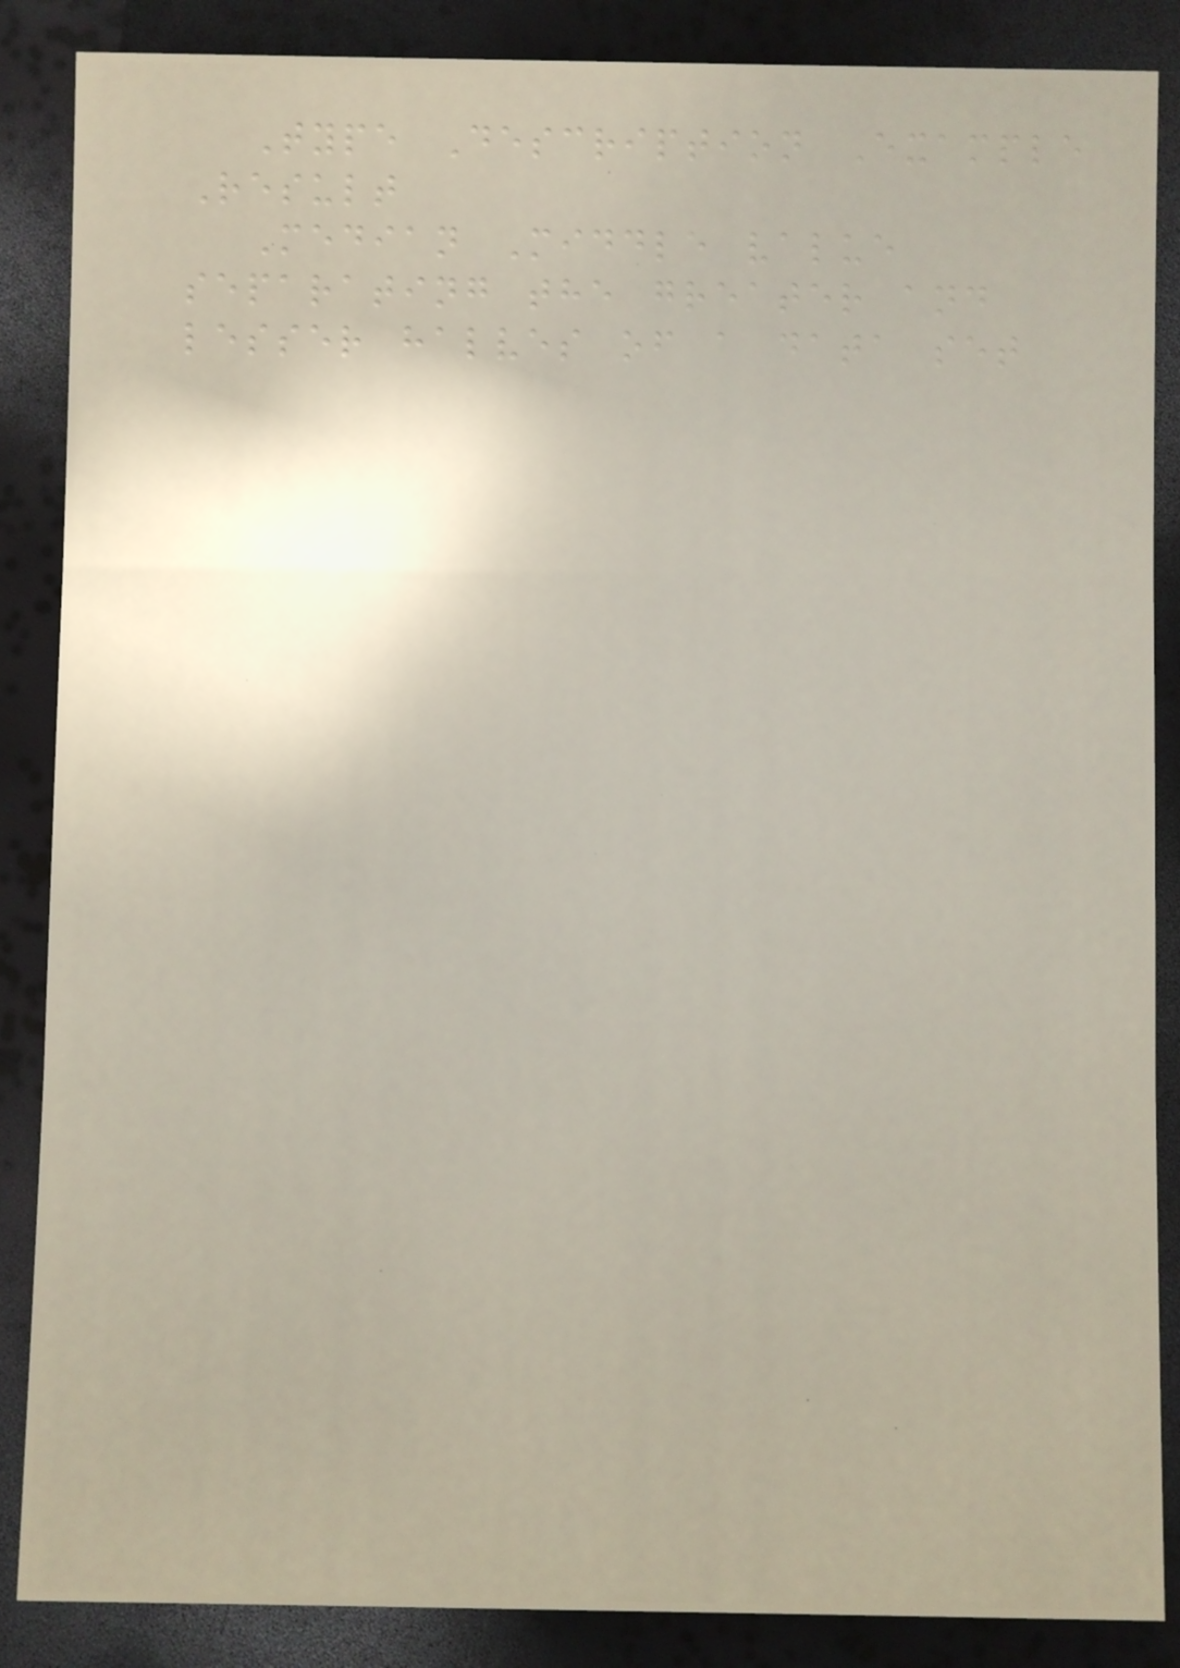Type Description Example
Result
Median Middle value
separating the greater and
lesser halves of a data set
